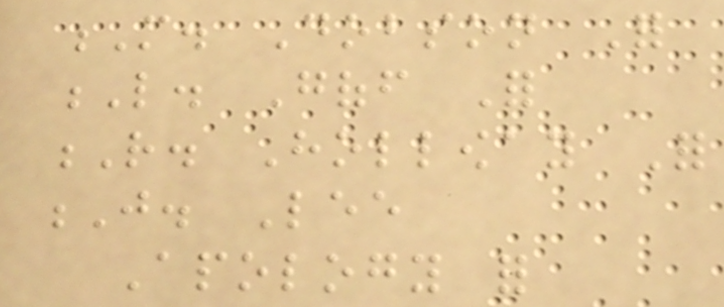M. Dobson For
L. Goff For
R. Holloway For
J. Lee
Apology for
